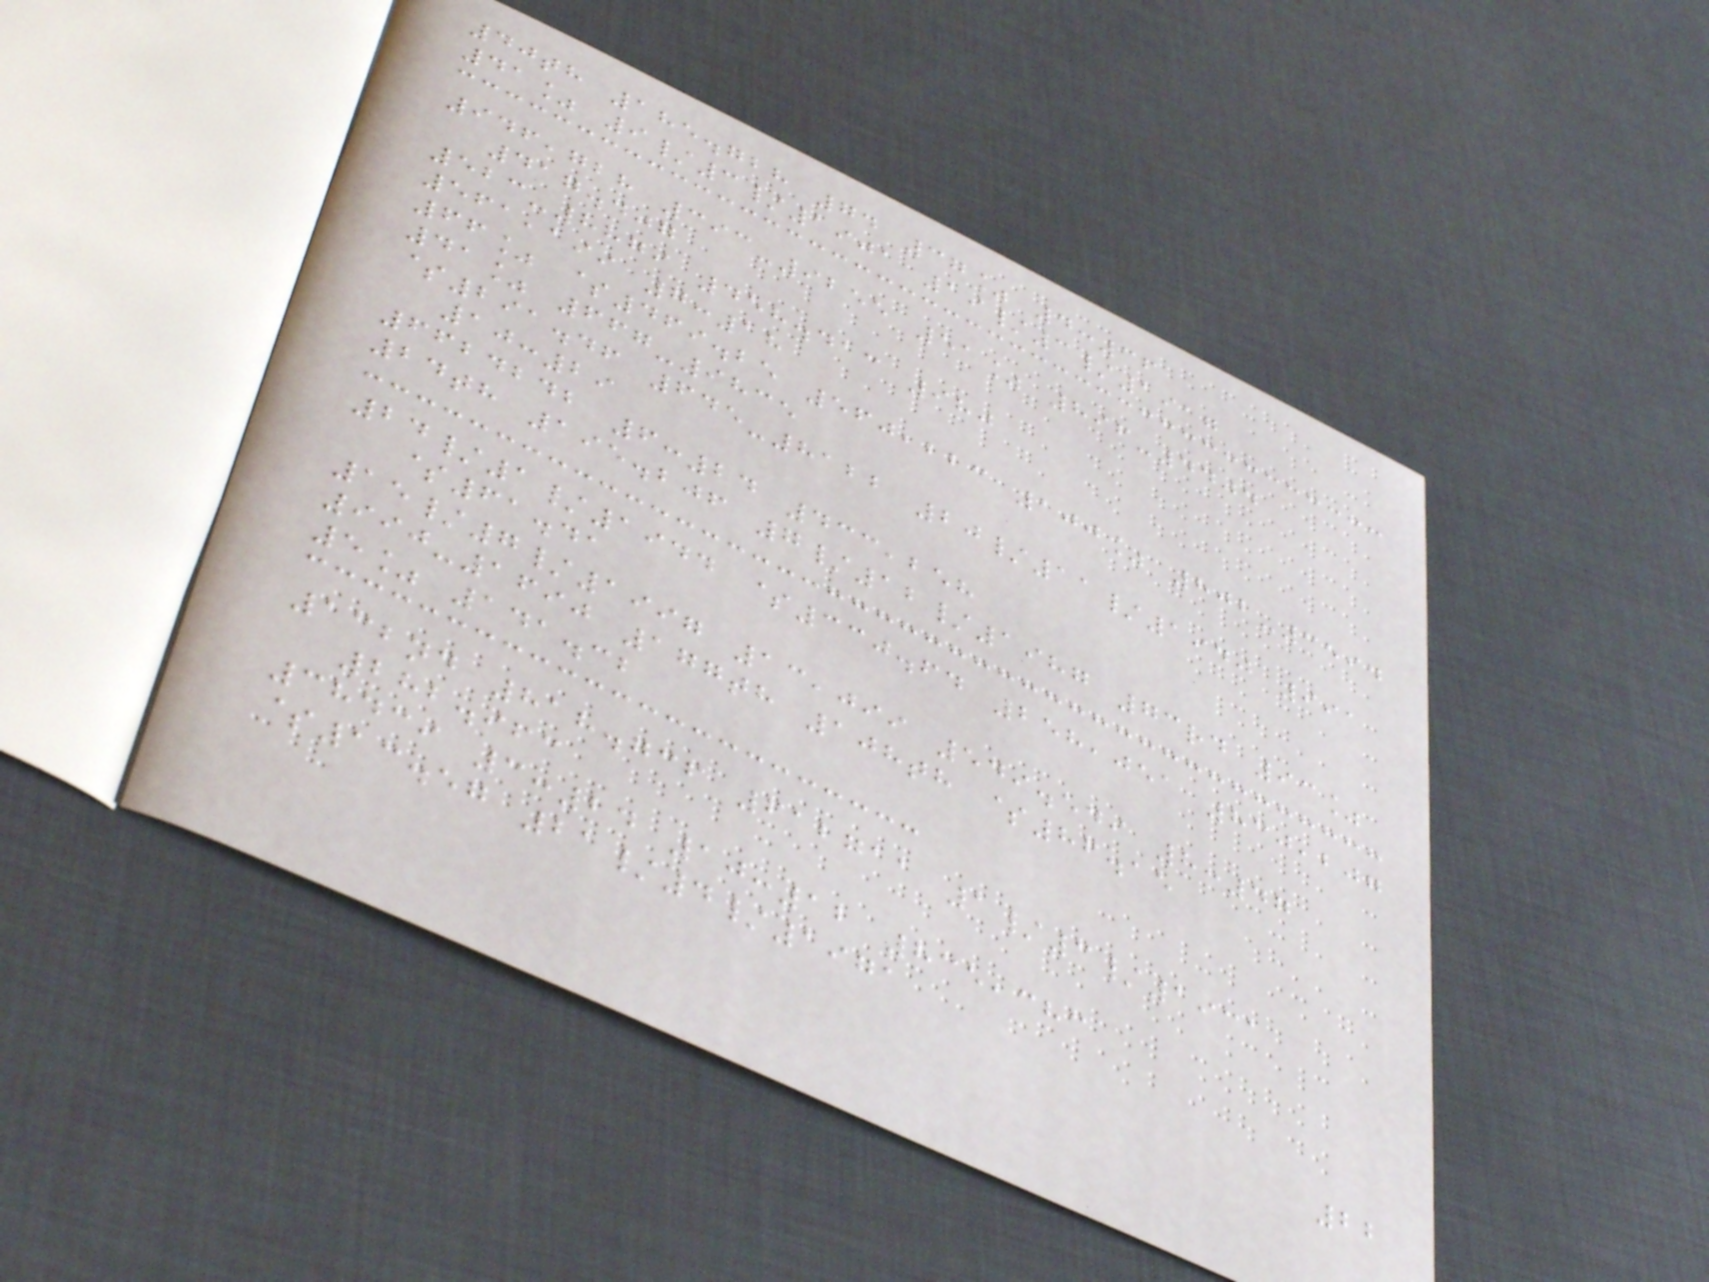40th 185.728 74 37% 4:36
41% 9/3/1901 19/3/1917
946,728 393-9255 51% 896-4404
417.407
523-8879 458.413 980
561,199 7:18
66% $469.25 560,223 100% 802-3594
41% 667-9835
$291.46 645-8122 20/11/1940 991
10:29
6624242 6:24 433,258
24th 195.206 7/12/1987 73rd 93%
24/1/1944 $330.64 258,051 830,207
$61.41
15/7/1997 13,099 549.549 8:47
990-1690 177th 108th $86.15
5% 141.32
132nd 818.736 612711 1/3/1931
282.963
38439 3:24 10:12 835,383
$13.57 21/4/1971
22
